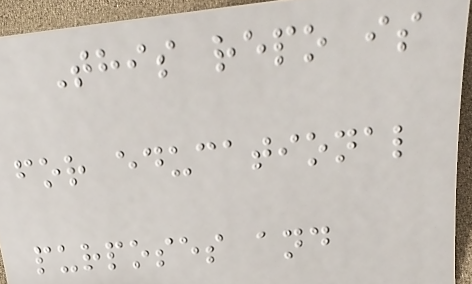This repo is
for educational
purposes and
